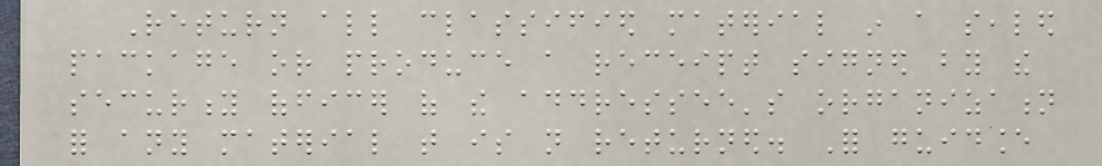Return all classified material in a sealed
package or produce a receipt signed by the
security officer of the addressee's organization
for any material that is not returned. For guidance
